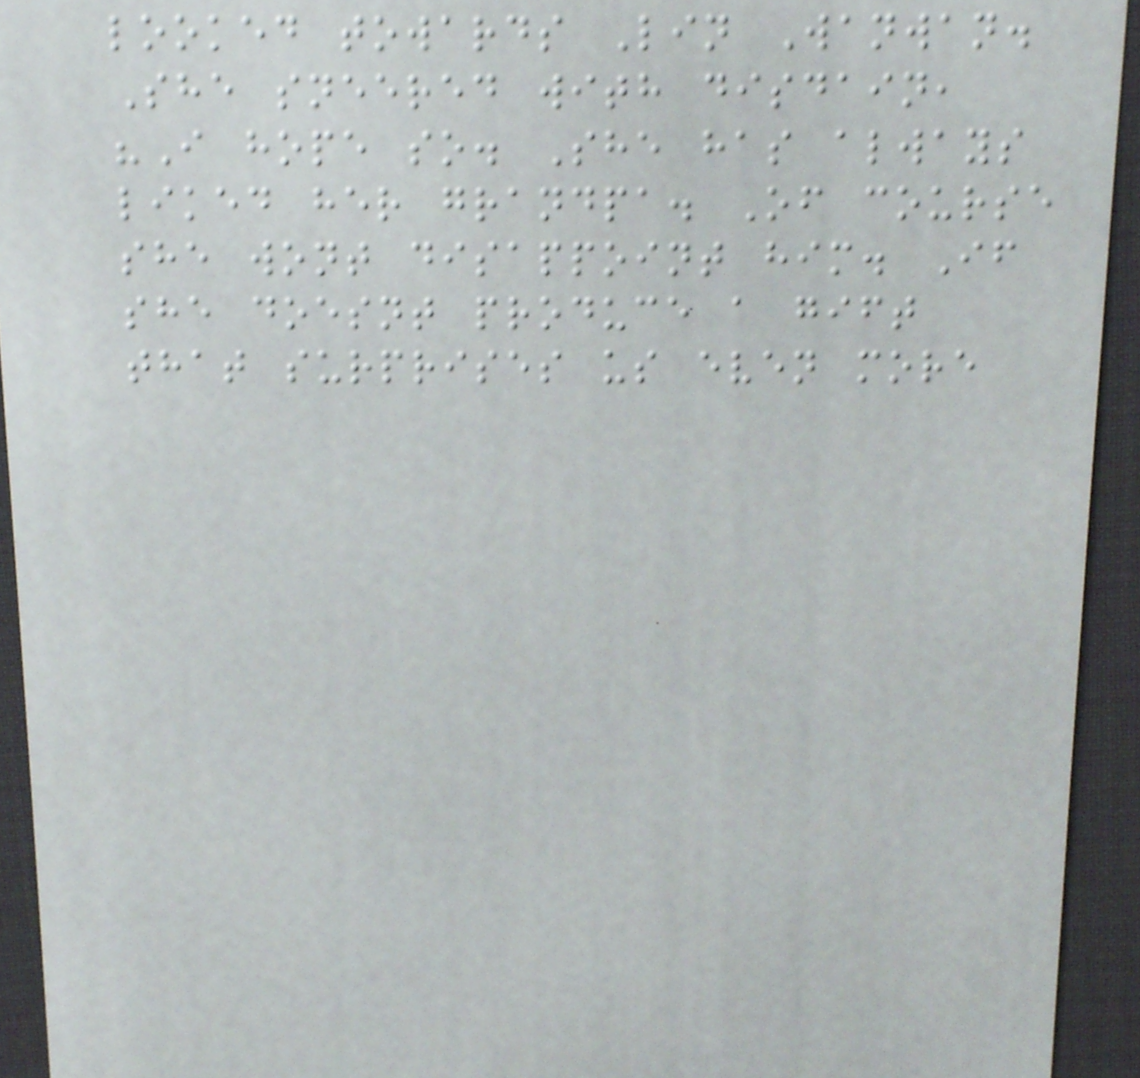looked towards Lin Wanwan.
She sneered with disdain,
"I hope so. She has always
liked her grandpa. Of course
she wont disappoint him. If
she doesnt produce a gift
that surprises us even more
